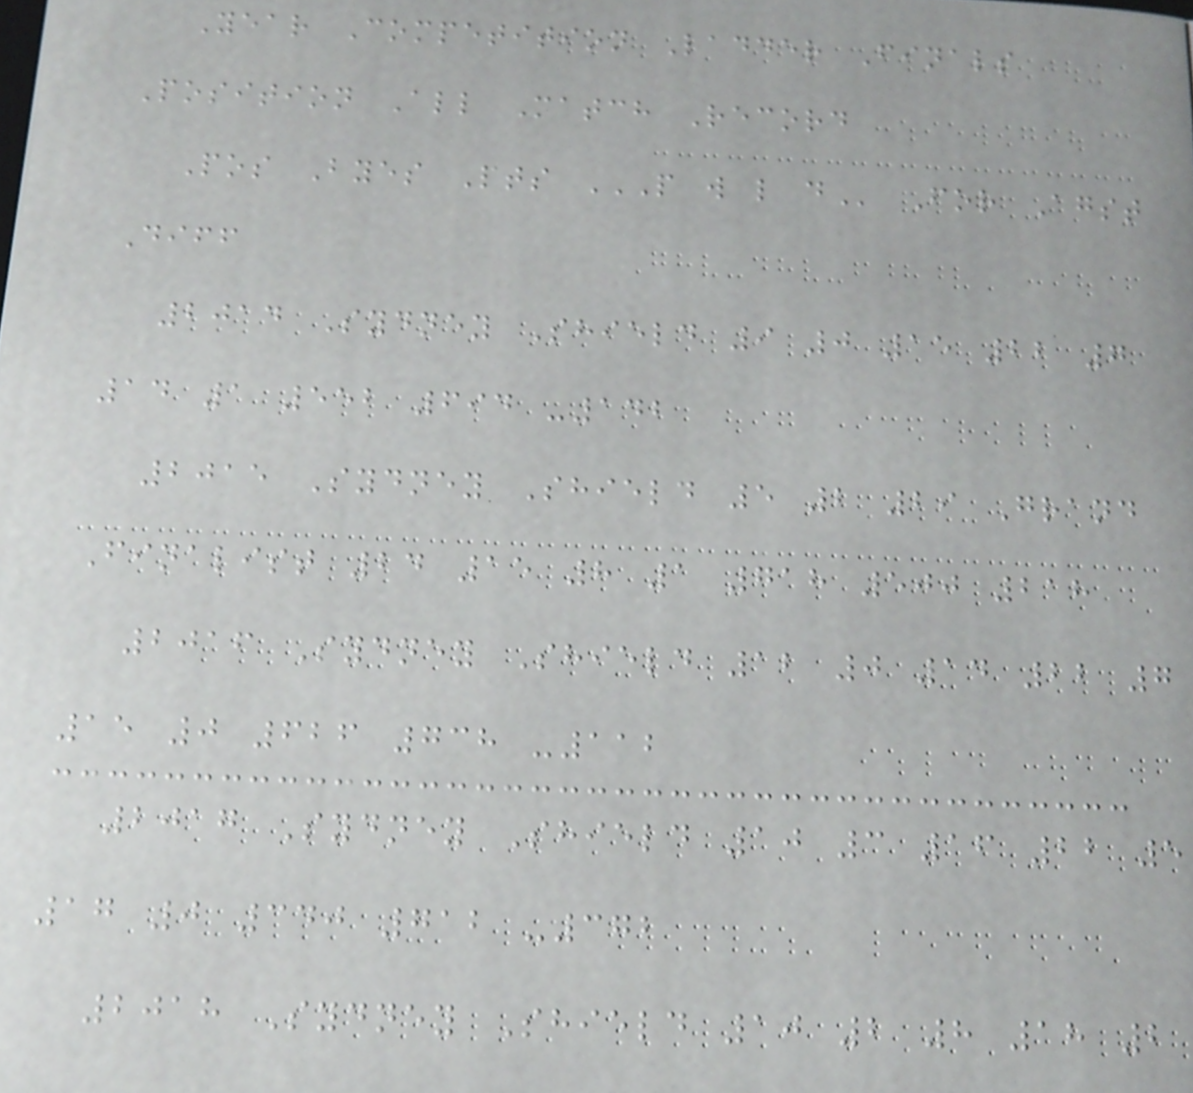Year Competition Ladder Finals
Position All Match Record
Pos Byes Pts P W L D For Agst
Diff
2014 Sydney Shield 9 0 15 22 7
14 1 552 694 -142
2015 Sydney Shield 5 2 29 Grand
Finalist 24 15 8 1 718 500 218
2016 Sydney Shield 12 0 14 22 7
15 0 626 738 -112
2017 Sydney Shield 10 3 16 22 5
17 0 340 712 -372
2018 Sydney Shield 10 2 8 18 2
